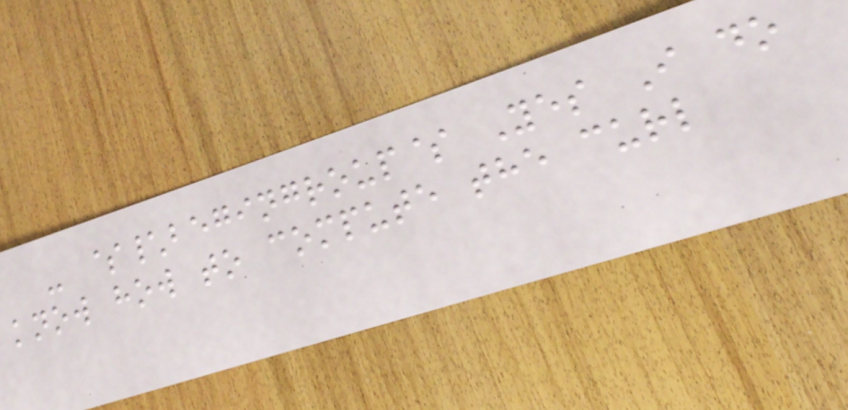- $\begingroup$ Yes I do
know how to compute the curl
